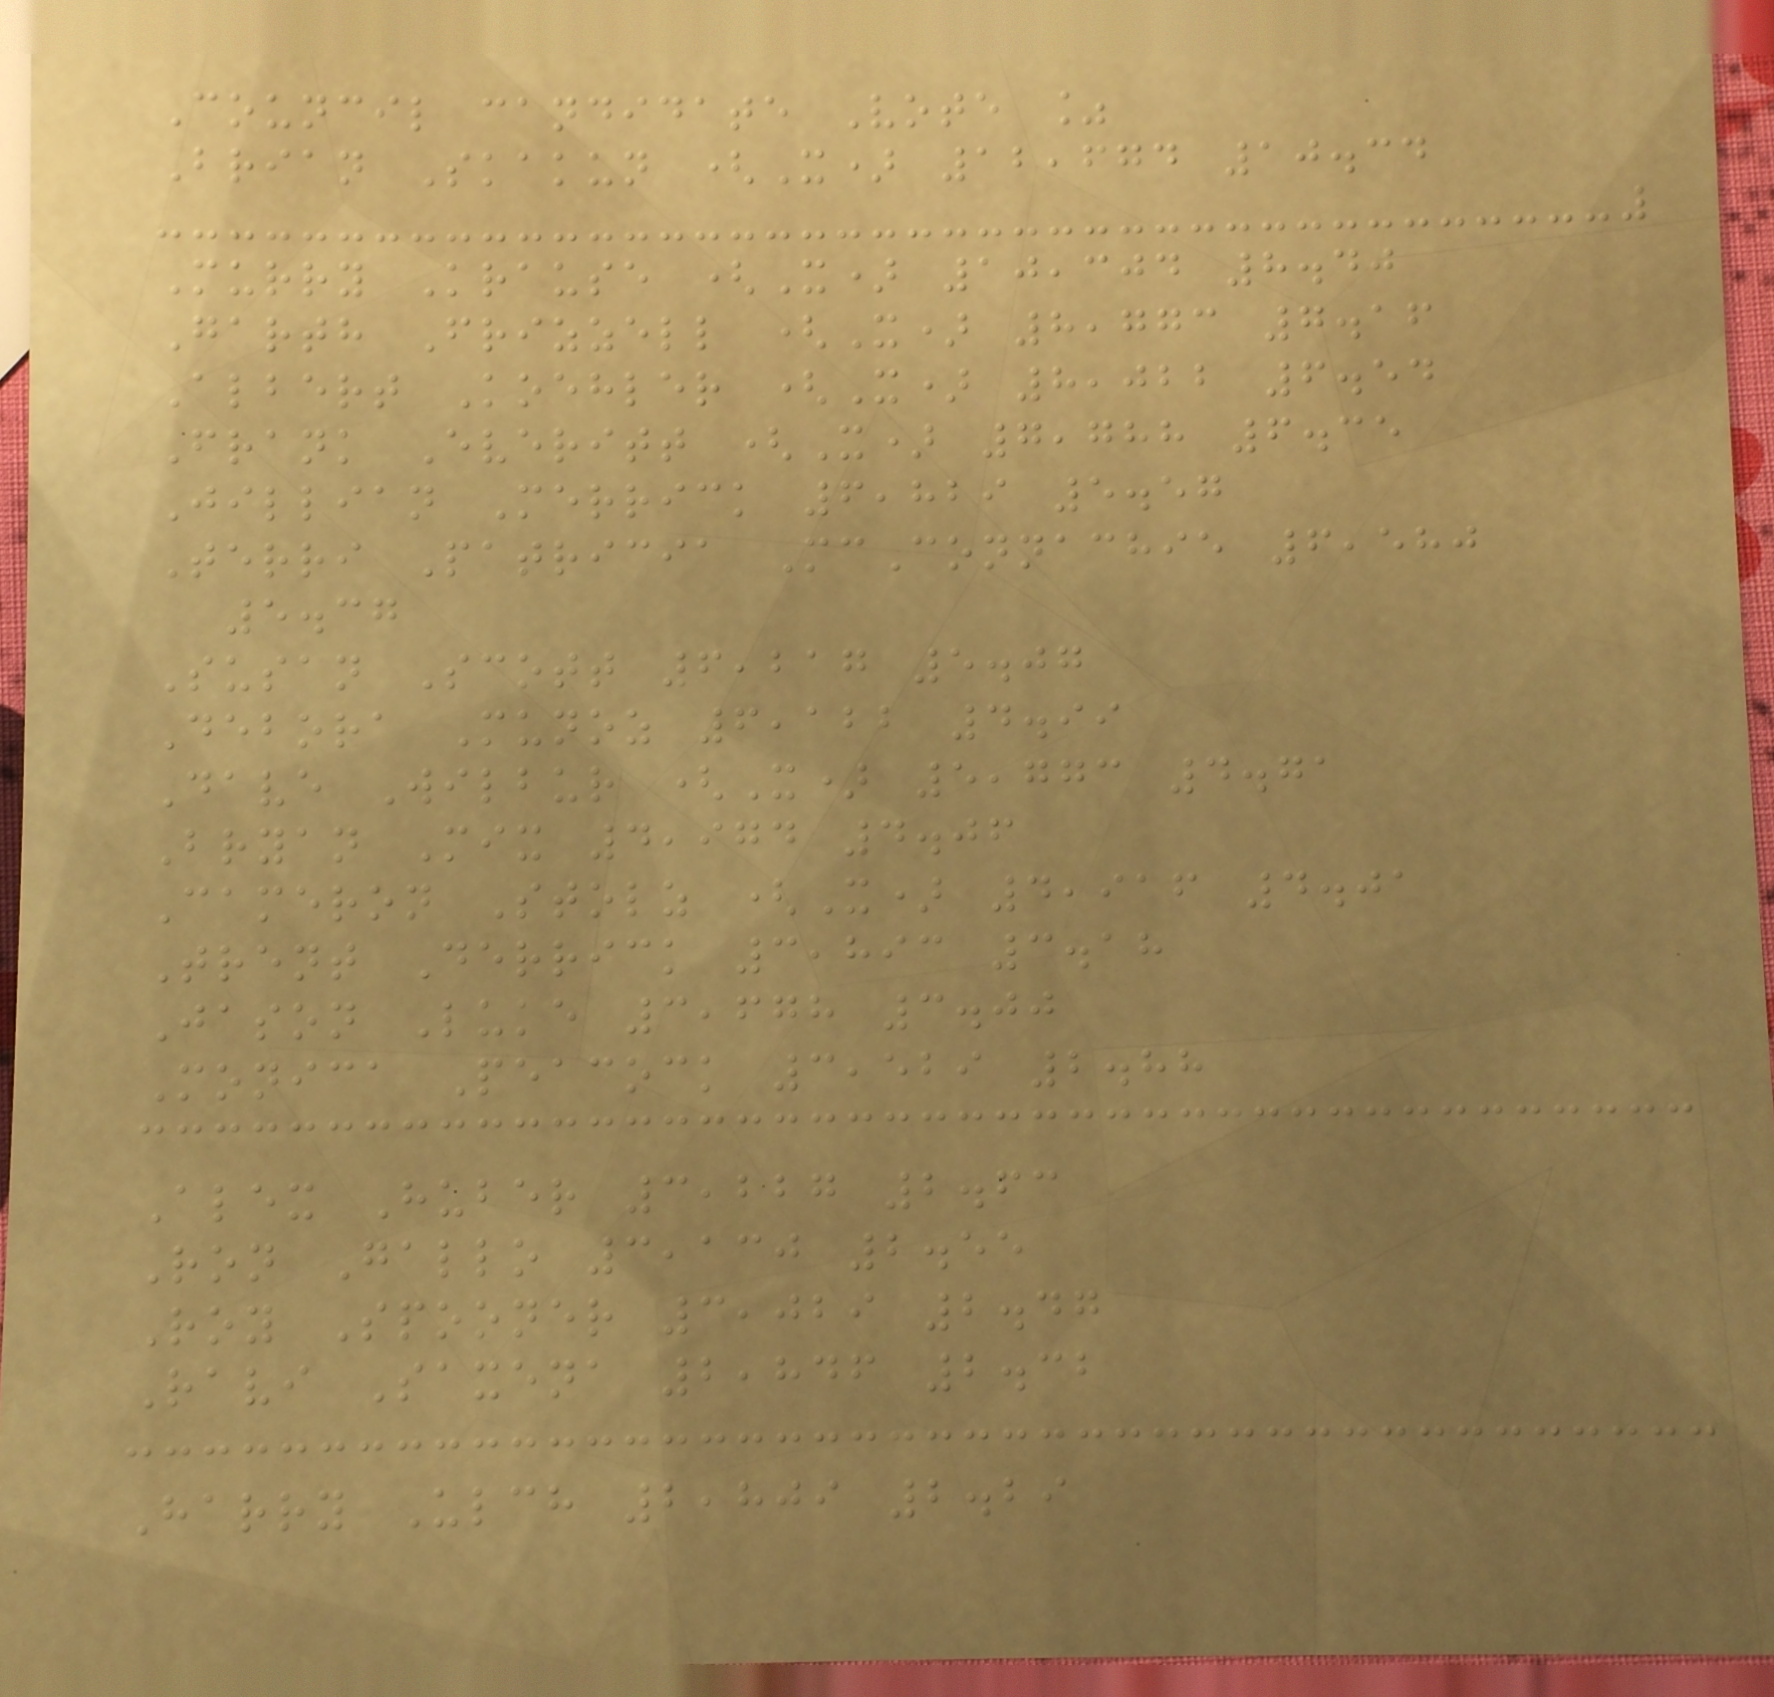Council candidate Vote %
Brian Skakun (X) 12,674 10.34
Murry Krause (X) 10,304 8.40
Garth Frizzell (X) 8,773 7.16
Albert Koehler (X) 8,022 6.54
Frank Everitt (X) 7,788 6.35
Jillian Merrick 6,829 5.57
Terri Patricia McConnachie 6,580
5.37
Susan Scott 6,217 5.07
Debora Munoz 6,122 4.99
Dave Wilbur (X) 5,773 4.71
Bryan Mix 4,974 4.06
Cameron Stolz (X) 4,916 4.01
Trent Derrick 3,893 3.18
Jason Luke 3,678 3.00
Monica Peacock 3,529 2.88
Alex Huber 3,227 2.63
Ron Gallo 3,130 2.55
Roy Spooner 3,029 2.47
Ravi Saxena 2,846 2.32
Harry Ulch 2,809 2.29
